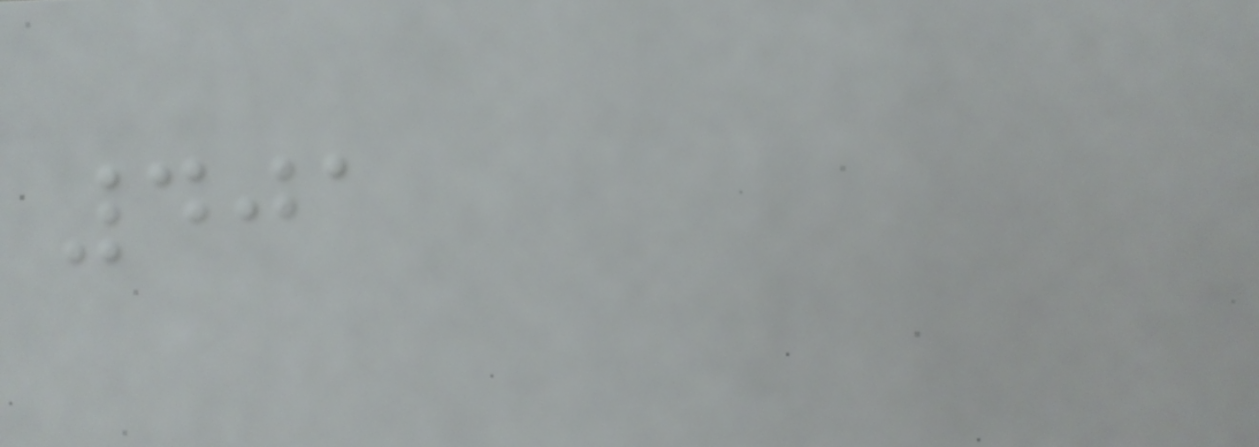401
